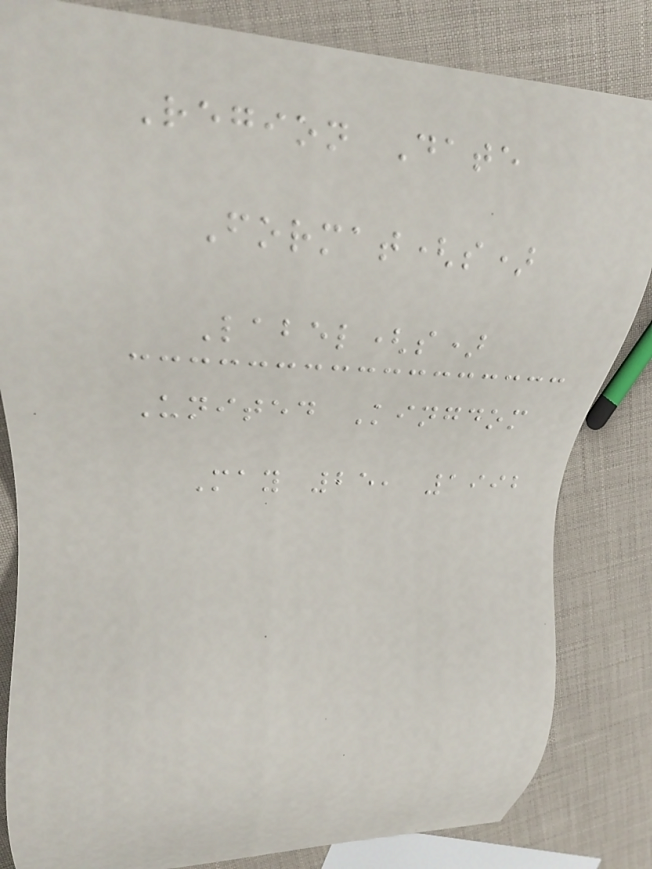Region Date
Format(s)
Label(s)
United Kingdom
May 25, 1992
